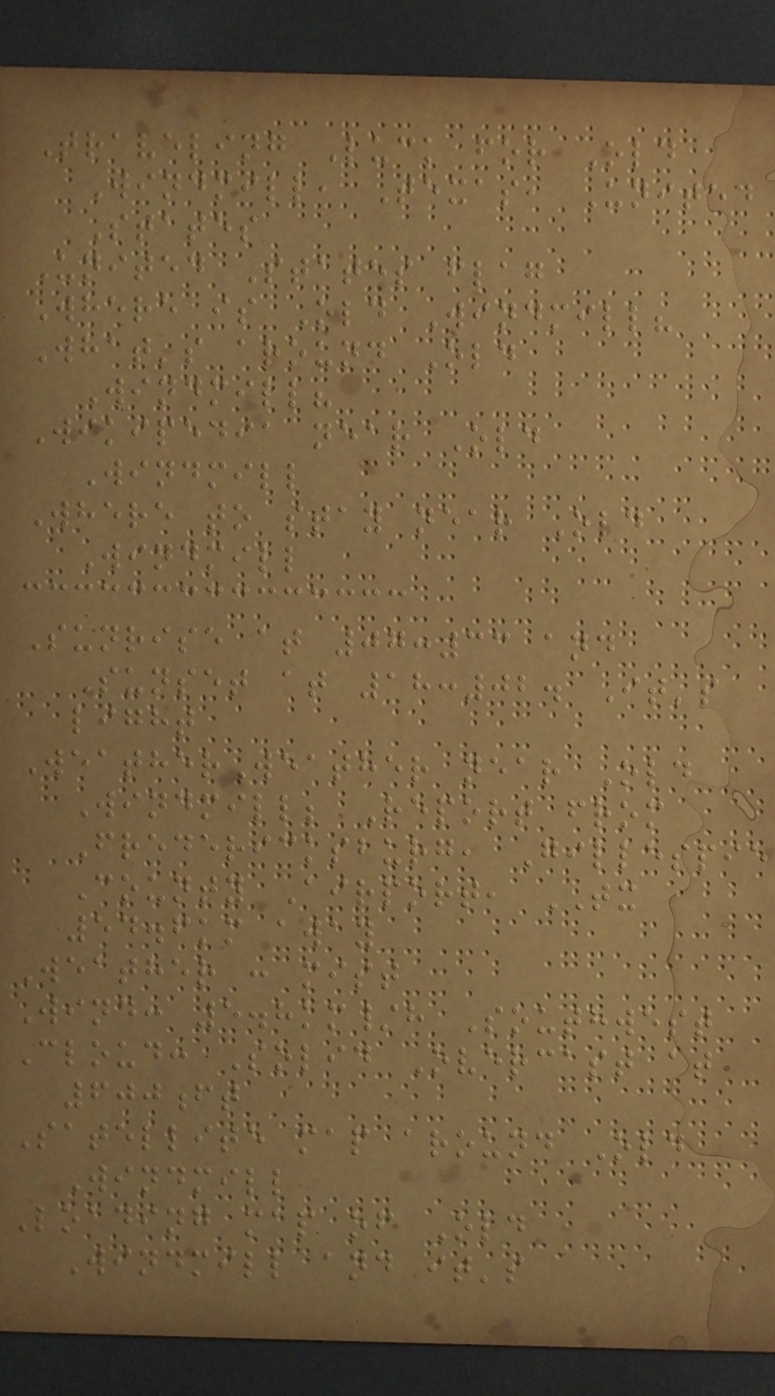Traveling Luck for Old
Windmill, Texas, United
States
United States flag
Where is Old Windmill?
What's around Old
Windmill?
Wikipedia near Old
Windmill
Where to stay near Old
Windmill
Sunrise at 07:33 and
Sunset at 18:02. It's
light
WeatherWeather near Old
Windmill; Report from
Fredericksburg, Gillespie
County Airport, TX
54.6km away
Weather : mist
Wind: 5.8km/h Southwest
Cloud: Solid Overcast at
600ft
Satellite map around Old
Windmill
Loading map of Old
Windmill and it's
